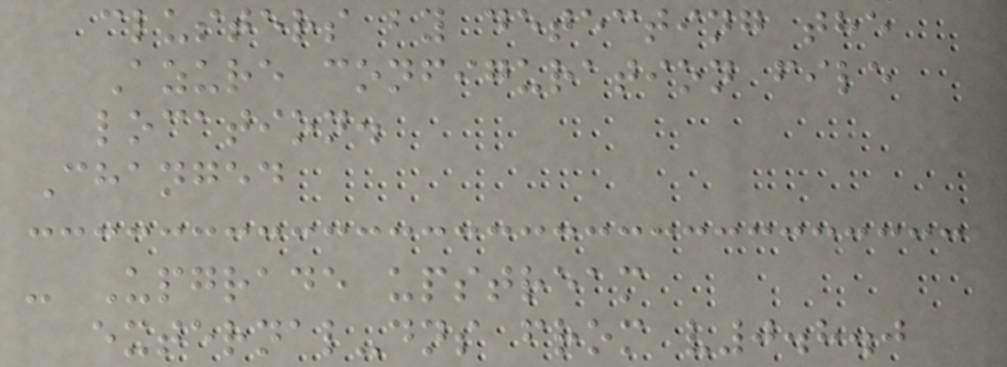clusters by detecting the
Azure configuration file
location.
Changed
- Upgrade upstream
external-dns from v0.8.0
